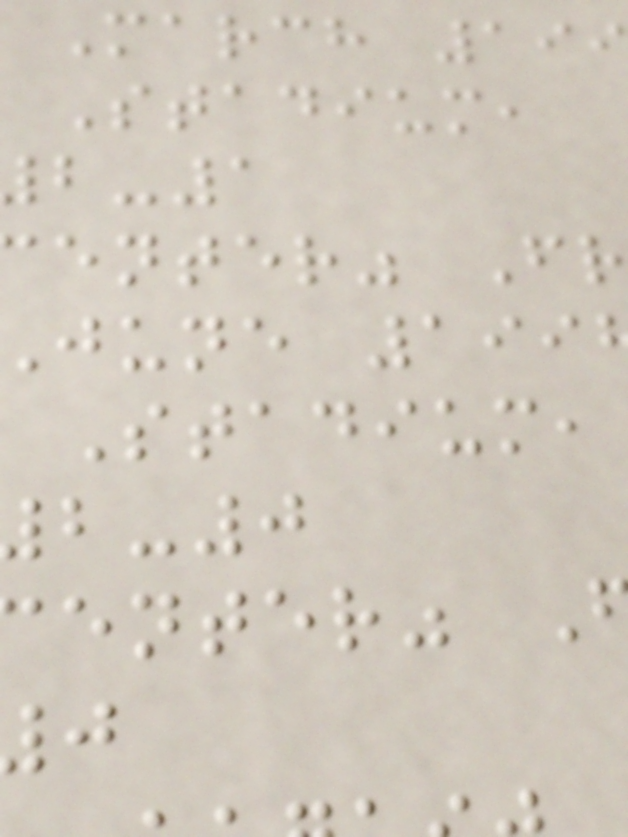March 19
Stadium,
enter" Fr
june 199
Stadium,
